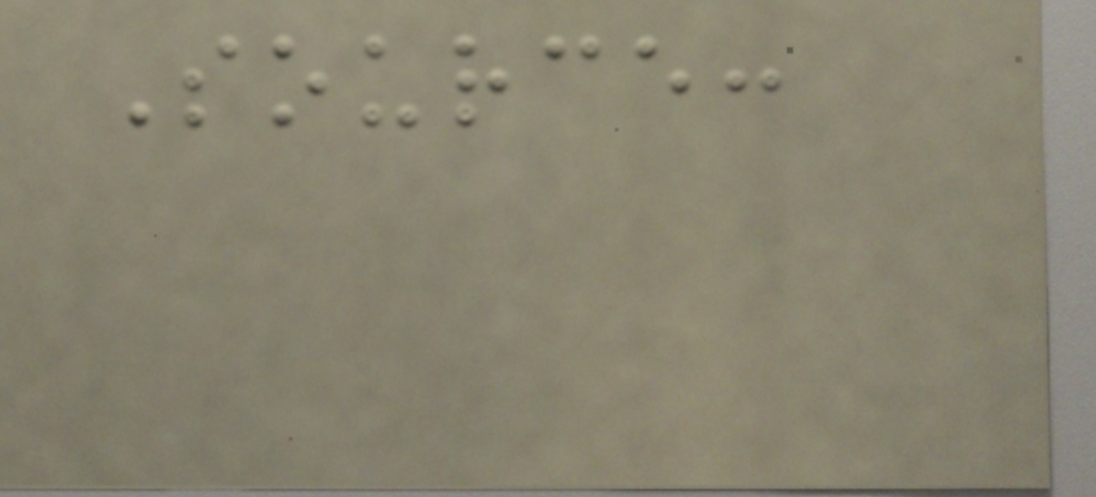Source:
